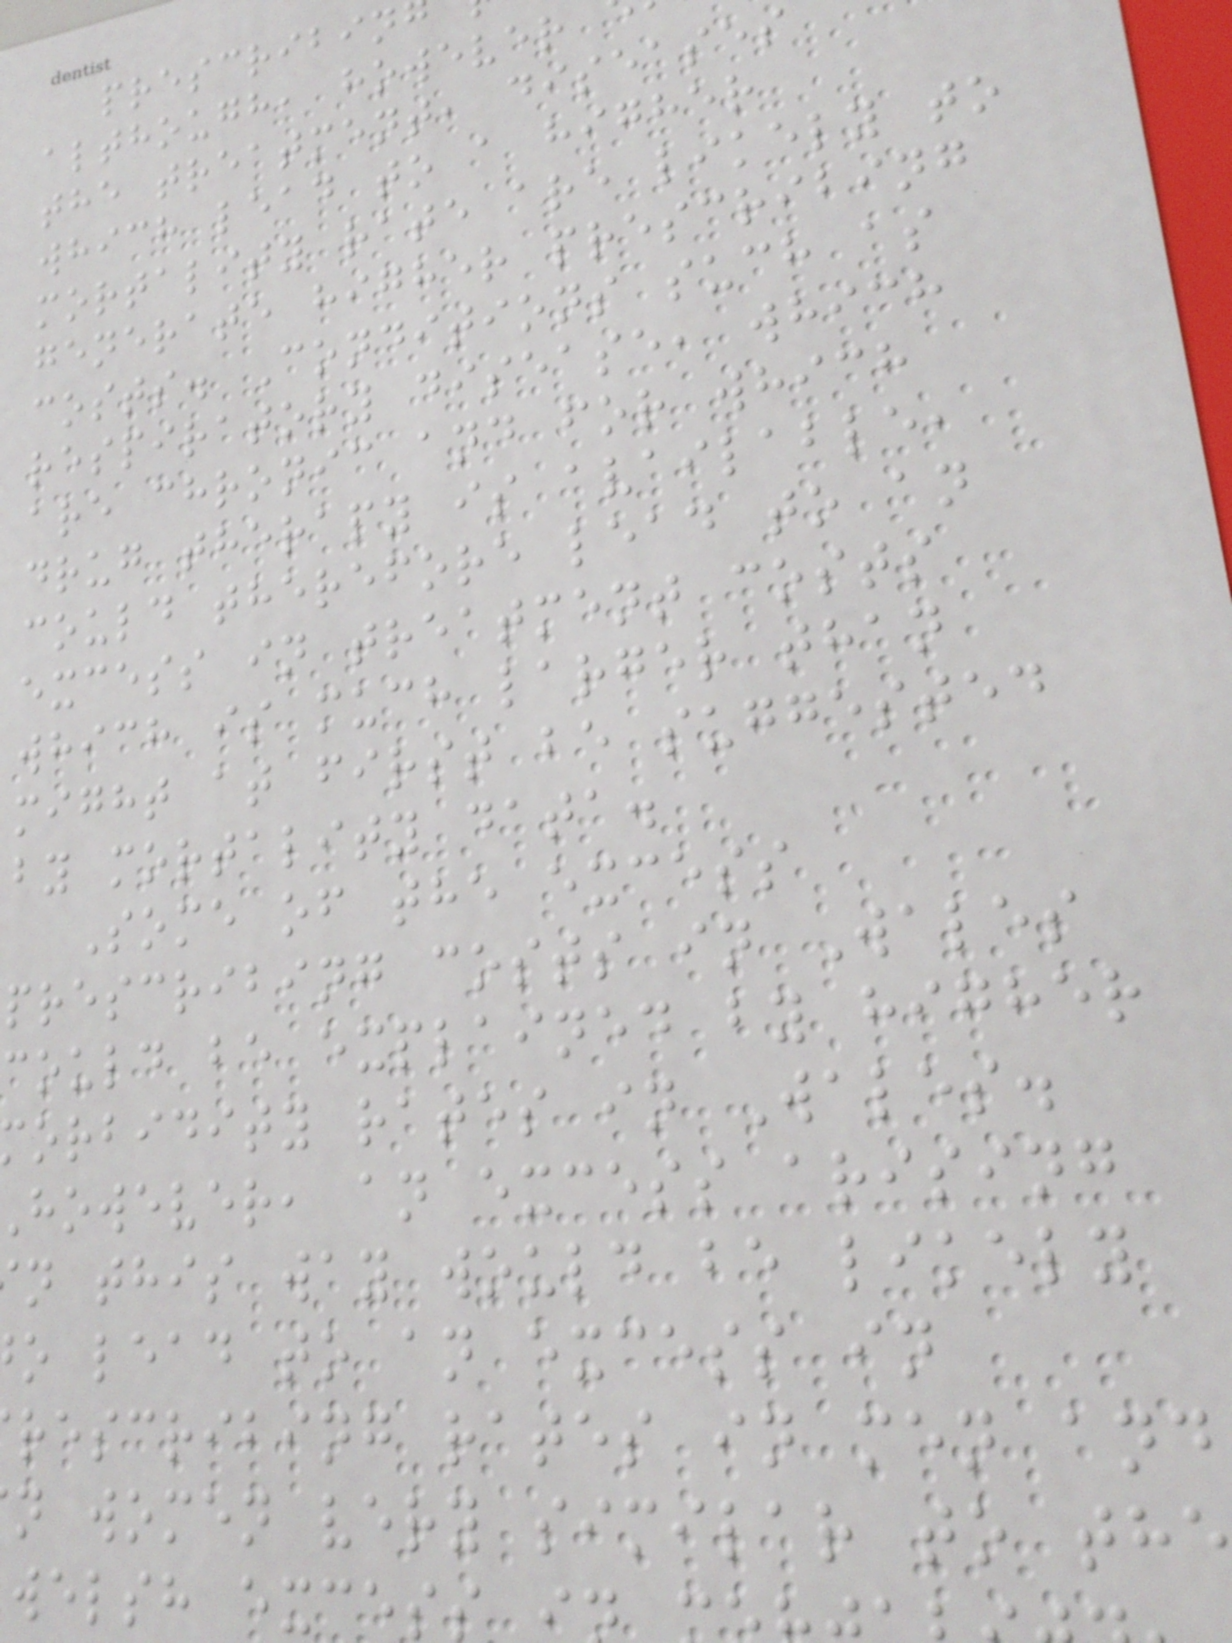prescribin
although, however
the treatment, diseases
which lead to a higher
mortality rate are likely to
generate higher prescribing
costs. Conditions such as
respiratory disease, which
are chronic and for which
drug therapy is available,
could therefore lead to an
excess in treatment costs
which is much larger than
might at first be suggested
by mortality data.
Some of the excess
prescribing costs in Wales
could be explained by higher
orbidity rates in Wales.
however, an excess arising
n this way would be likely
o lead to an excess in
rescribing rates in men and
n women very similar to the
welsh excess
